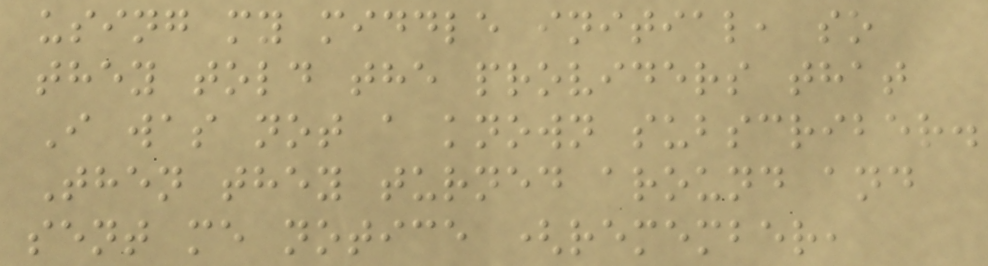using my middle initial, so
they told the providers that
I was not a known subscriber.
Then they turned around and
sent me notice (remember,
